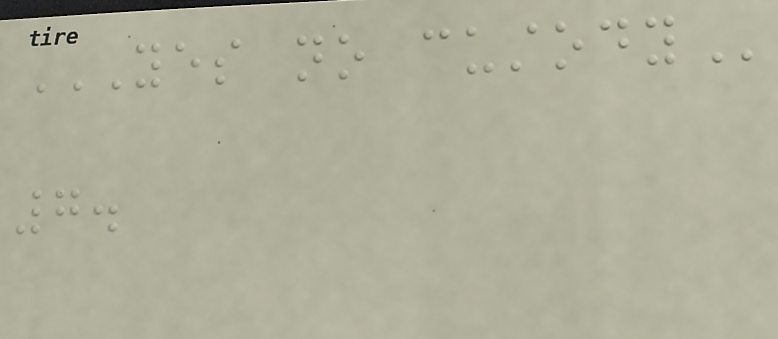YES NO CUSTODY
7.
